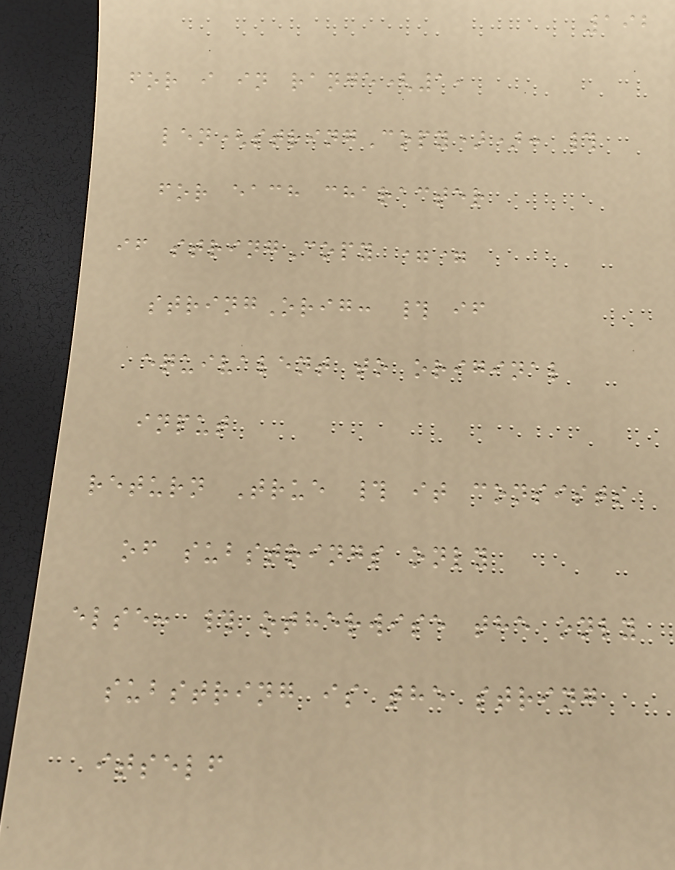192
for i in range(1,
len(stringCopy)): #
for each character
if stringCopy ==
stringOrig: # if
equivalent to original
input
return True # it consists
of substrings only
else: # otherwise the only
substring is the string
itself
